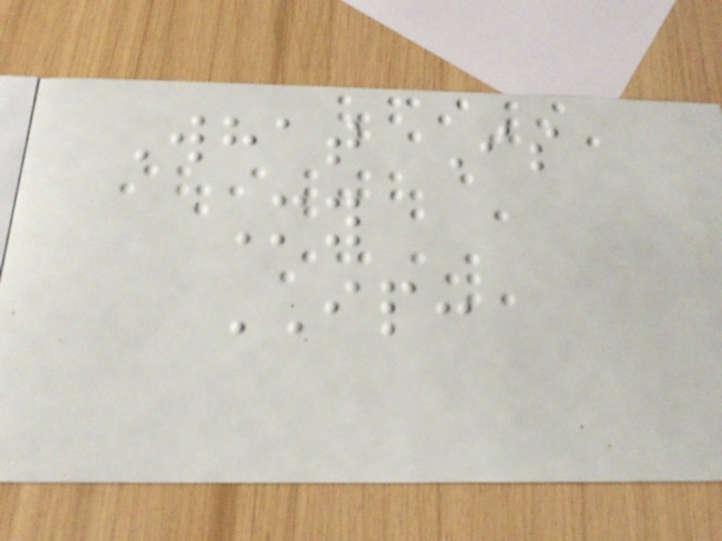What Is
My
IP:
